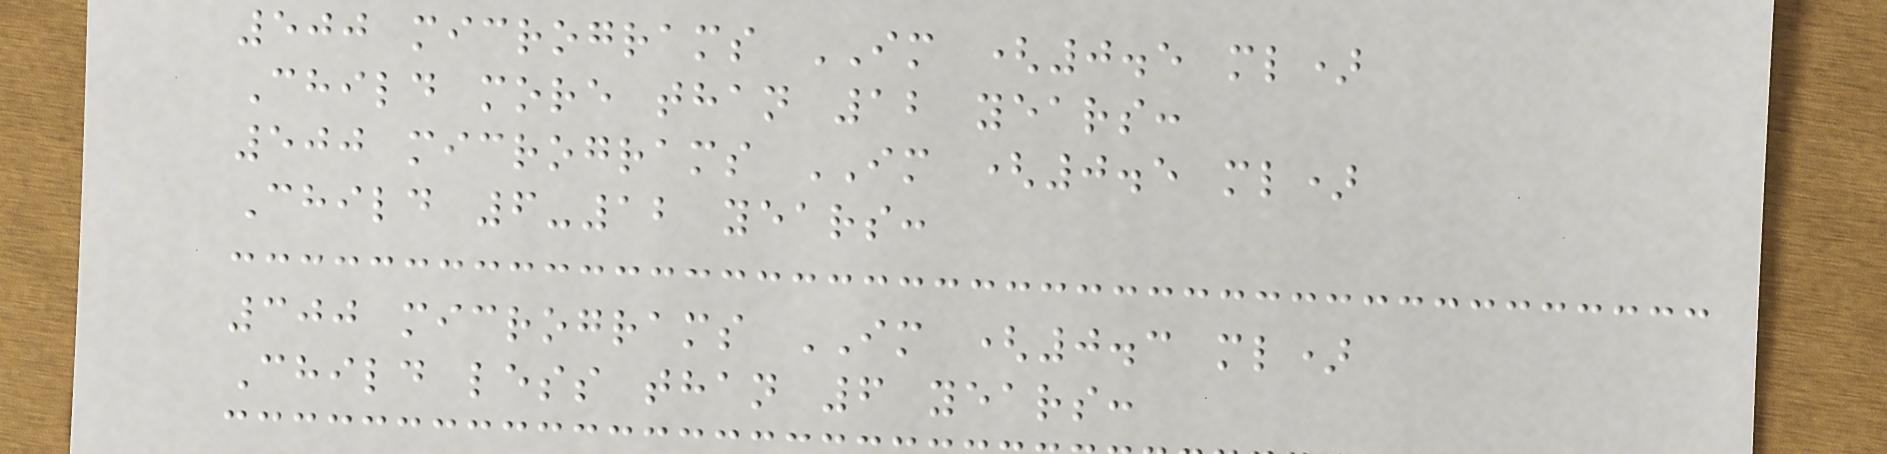500 micrograms IM (0.5 ml)
Child more than 12 years:
500 micrograms IM (0.5 ml)
Child 6-12 years:
300 micrograms IM (0.3 ml)
Child less than 6 years:
